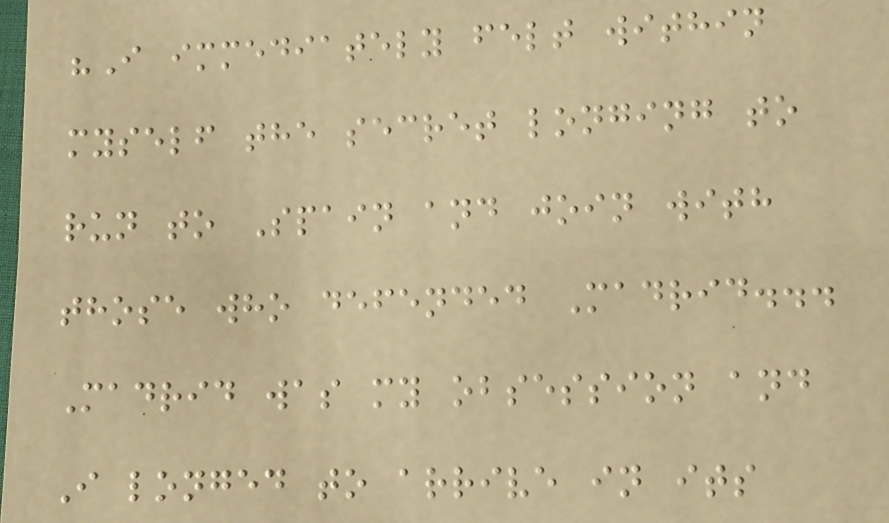"I immediately felt within
myself the secret longing to
run to Spain and join with
those who defended Madrid...
Madrid was my obsession and
I longed to arrive in its
